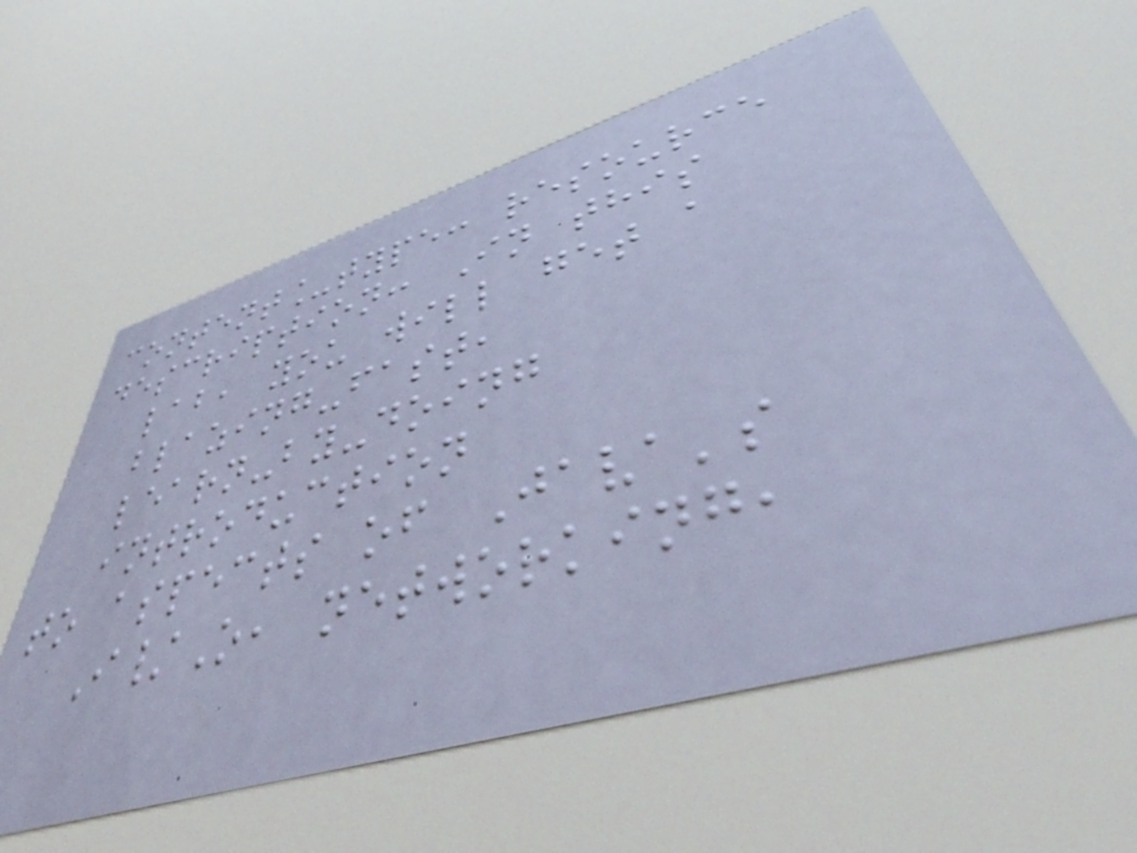content_type: resource
description: In this
lab, you will get a
blazing-fast,
learn-by-doing
introduction
to aspects of Java's
I/O, networking,
